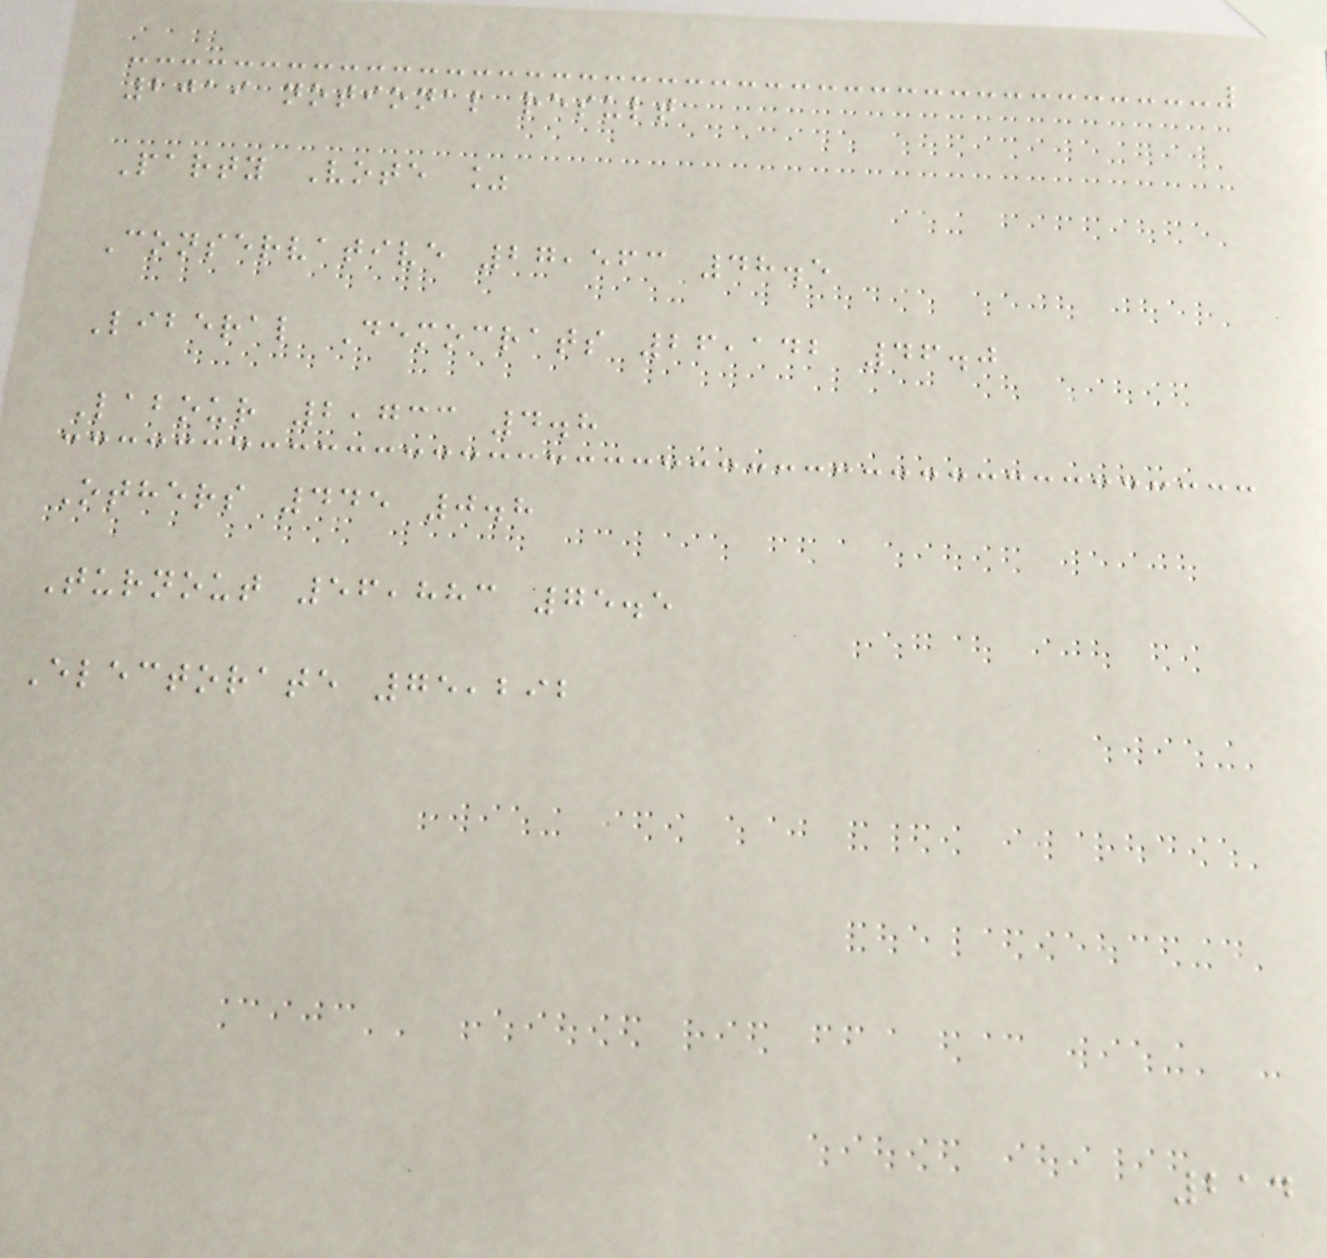2019 notional result
Party Vote %
Conservative 27,563 48.5
Liberal Democrats 26,142 46.0
Labour 2,733 4.8
Others 445 0.8
Turnout 56,883 75.5
Electorate 75,292
214
